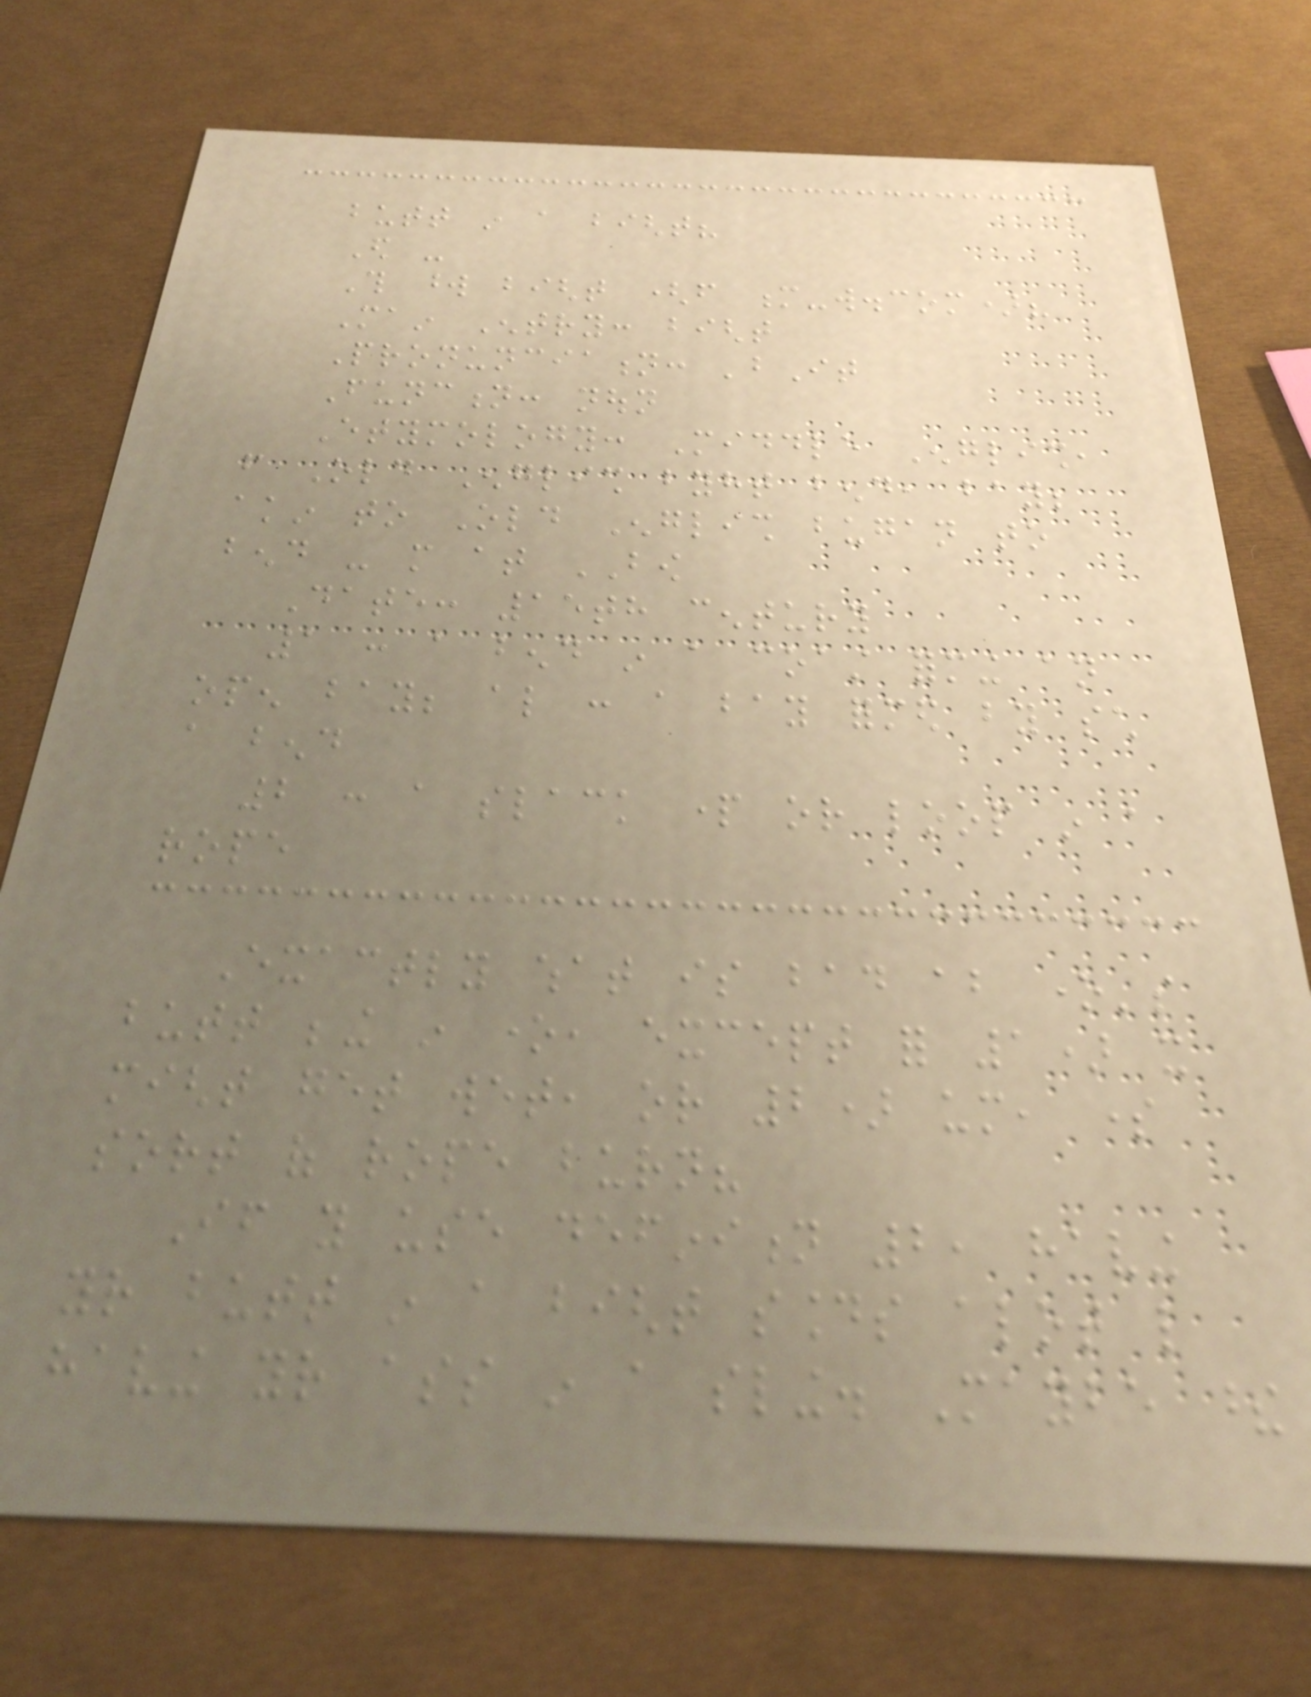butt in a bight?
Ed -
This word bight (from m-w.com)?
Main Entry: bight
Pronunciation: 'bIt
Function: noun
Etymology: Middle English,
from Old English byht bend, bay;
akin to Old English bugan to
bend - more at BOW
Date: 15th century
1 : a bend in a coast forming an
open bay; also : a bay formed by such
a bend
2 : a slack part or loop in a
rope
Exactly what is bad about one's
butt being in one, except for 1) it
might get wet, or 2) um, some
sort of rope burn?
If you use definition 2, having
your butt in a bight sounds alot like
having your ass in a sling. Maybe these
